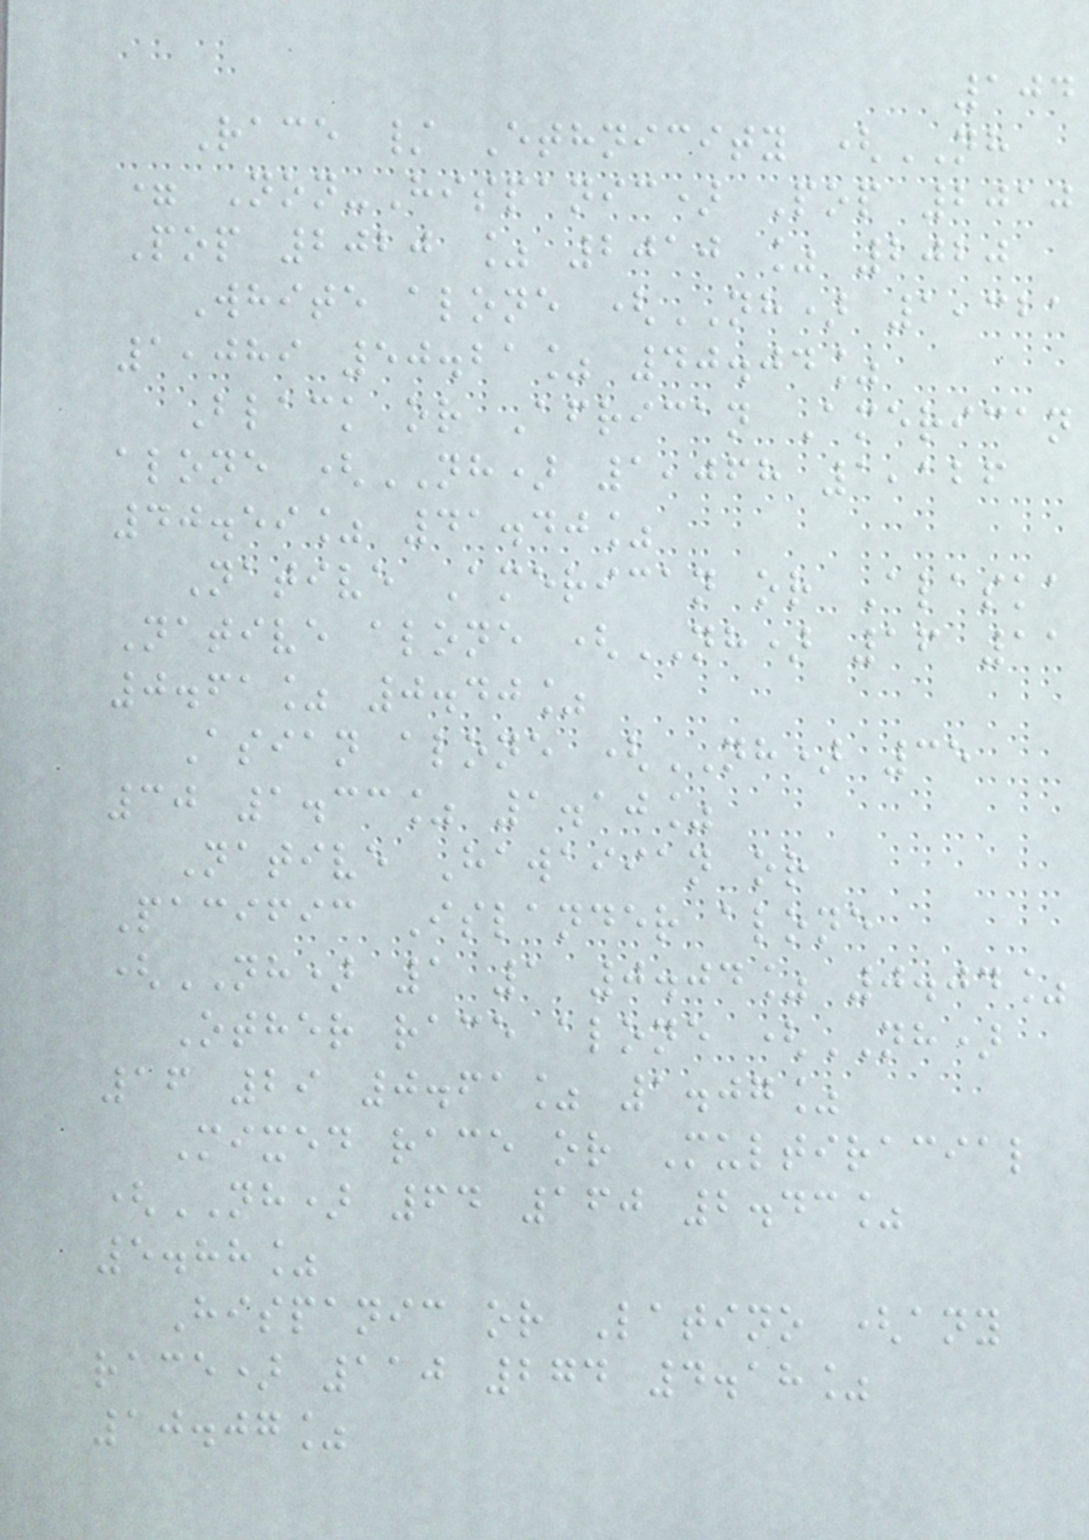104
Race / Ethnicity (NH
= Non-Hispanic) Pop 2010
Pop 2020 % 2010 % 2020
White alone (NH) 1,321
1,089 50.21% 40.04%
Black or African American
alone (NH) 1,068 1,126
40.59% 41.40%
Native American or Alaska
Native alone (NH) 16 11
0.61% 0.40%
Asian alone (NH) 35
30 1.33% 1.10%
Native Hawaiian or
Pacific Islander alone
(NH) 1 1 0.04% 0.04%
Other race alone (NH)
16 29 0.61% 1.07%
Mixed race or Multiracial
(NH) 64 160 2.43%
5.88%
Hispanic or Latino (any
race) 110 274 4.18%
10.07%
